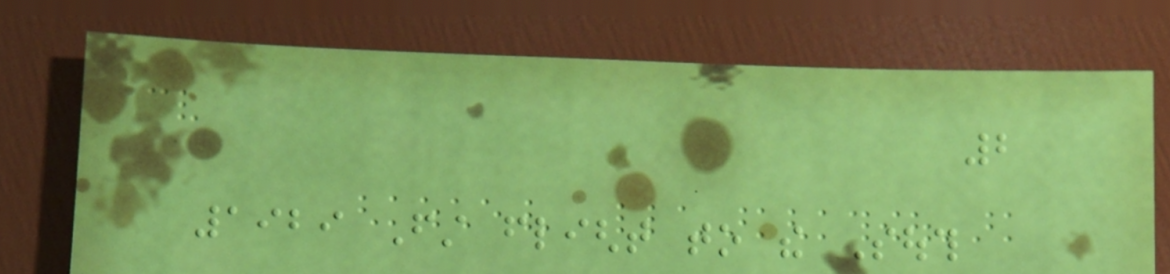2
1929 First flight to the South
